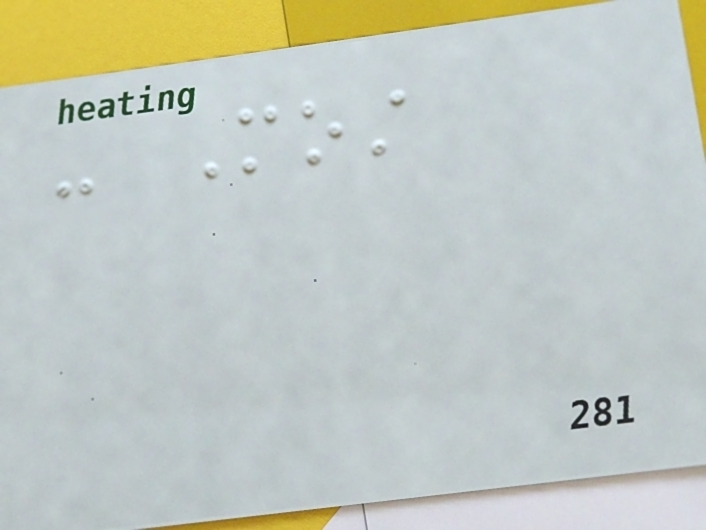- Most
